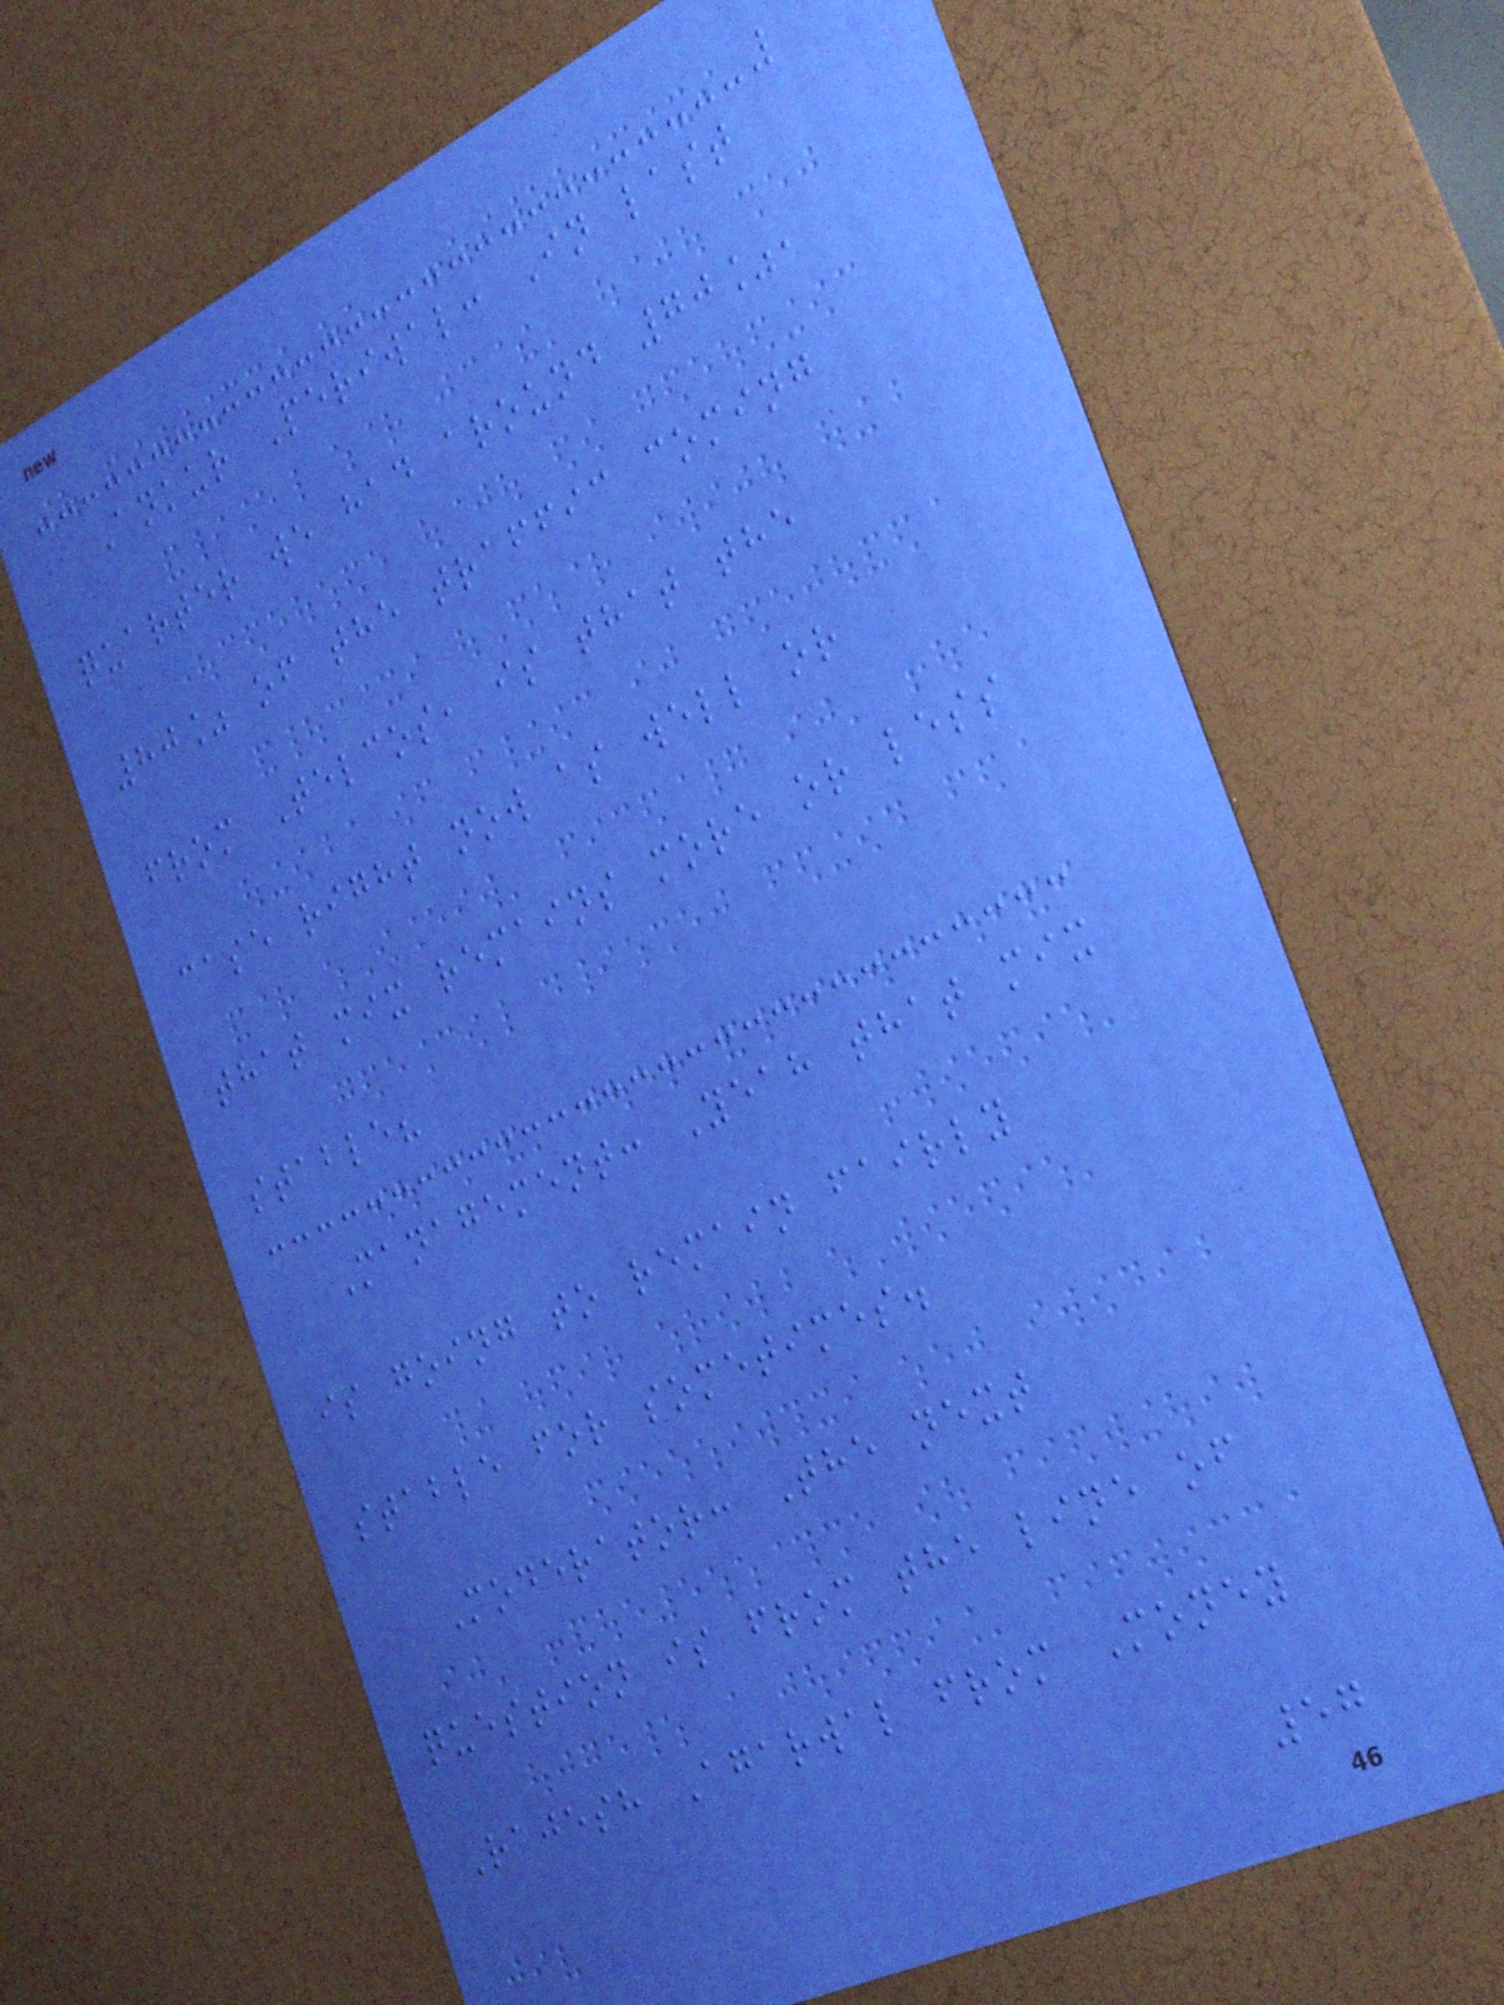Ankur Periwal: In last
quarter we had around 70%,
80% of the traffic coming
from Telcos, is that the
case right now as well or
that mix remains more or less
stable?
Management: Yeah that mix
is going to remain fairly
stable for sometimes.
Moderator: The next
question is from the line of
Rajesh Agarwal from Money
57
